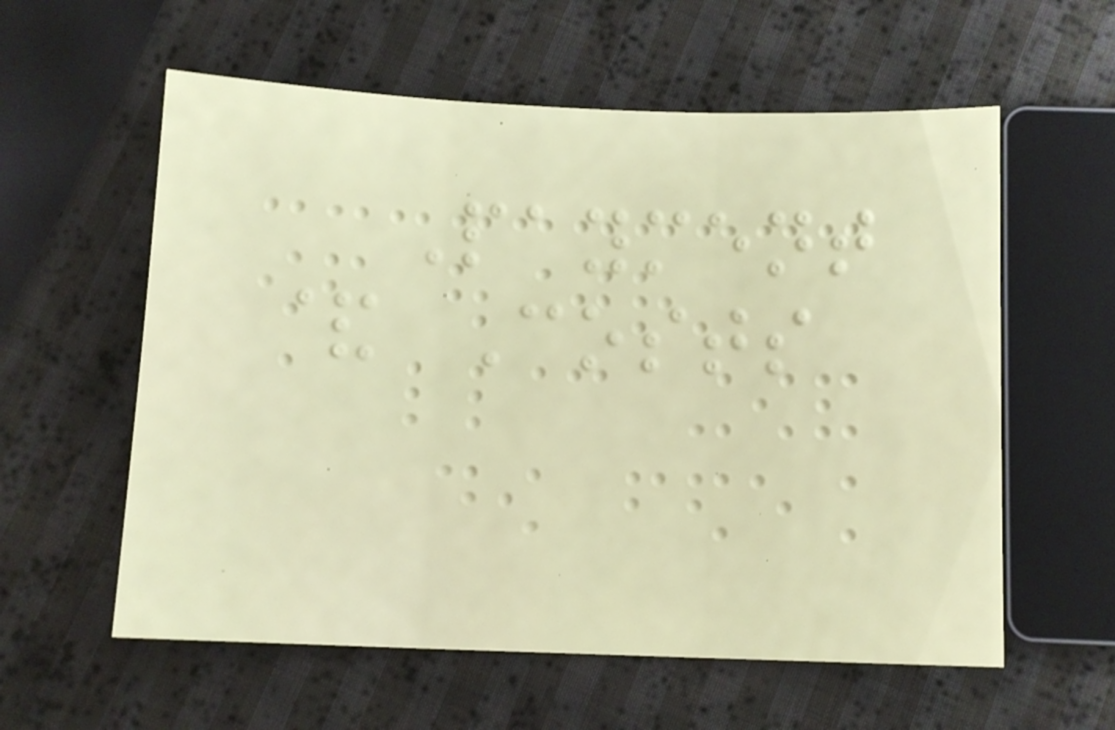Payment
& Costs
